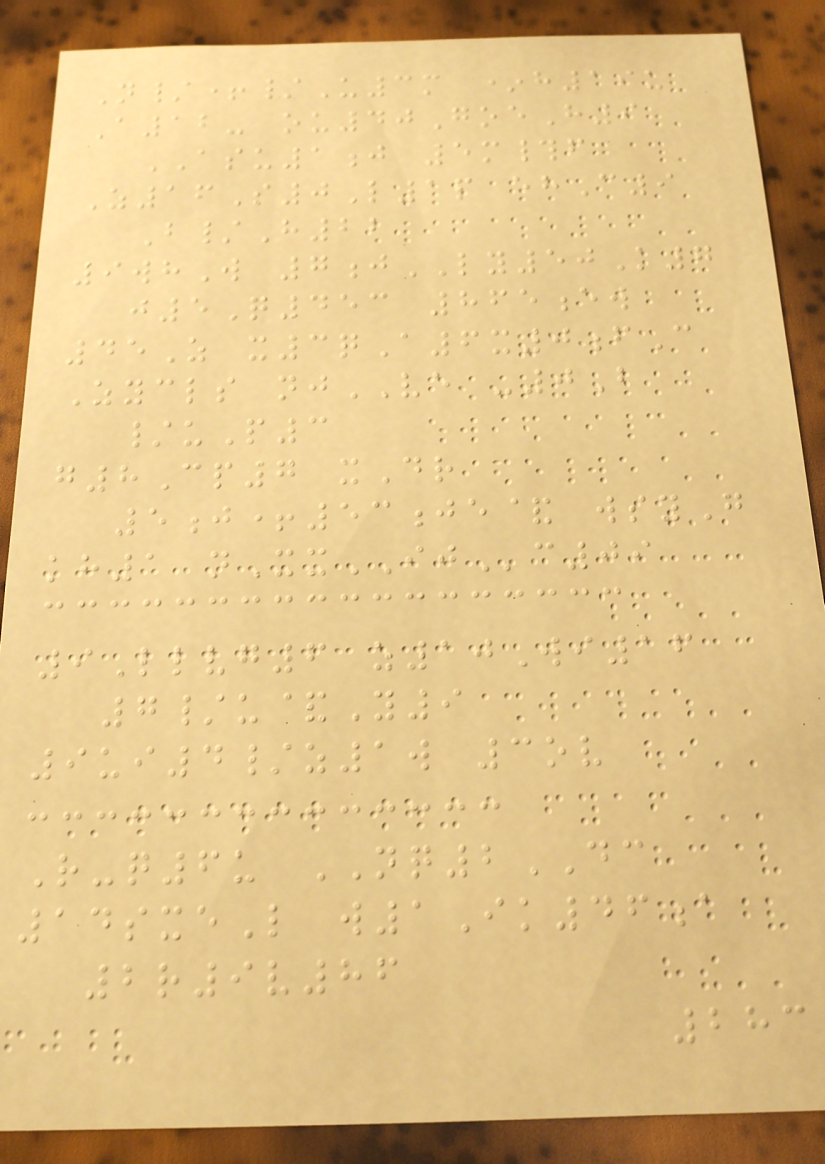N/+/U3m *h19u
A12- ou40GoeH9
ASU1j 5m#f
Z16S0L1p ehC9
B/H22
9whW 7jLY50K7
j5Q453 865ew
45Z x3qA6x0fC
Zycls njVE -0B
/uP3
g8Cp7 xDr
5j+53je& wsyG
kh1 nXxIJc09
9Llvg6 z10Wi16
7/u&Y9
9ui4/z1w 3ov
R-q6u NQ2DC
14sxeL w1Ik46a
2r9v86
283
